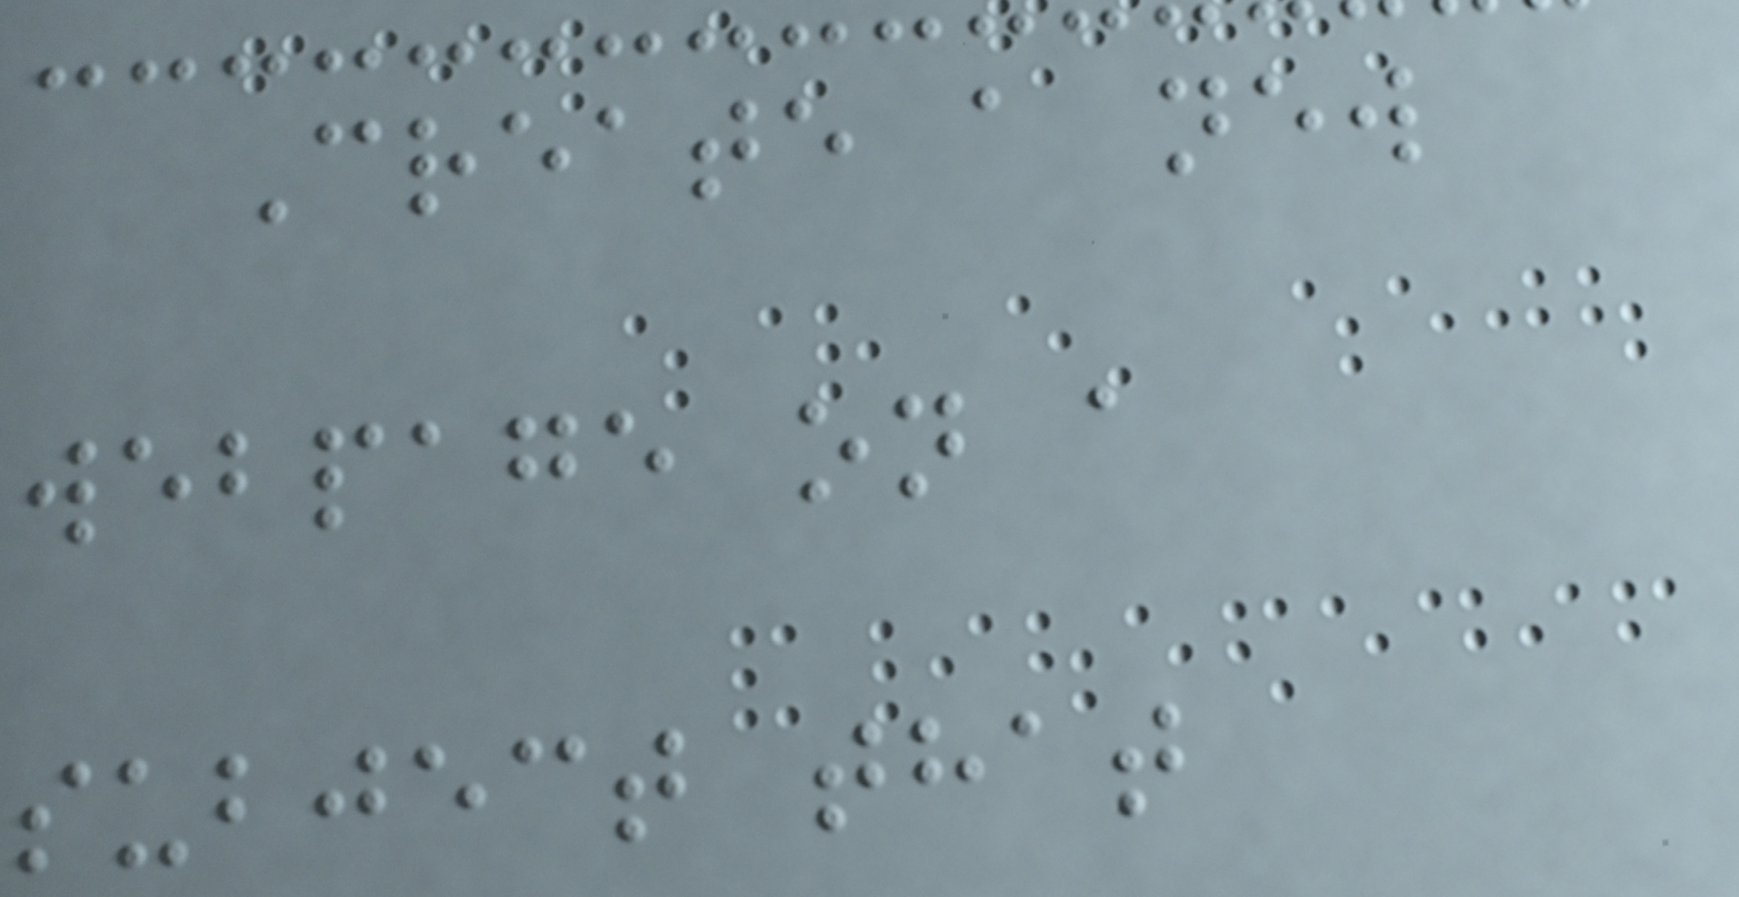Create a new
webpage on a
subject that
